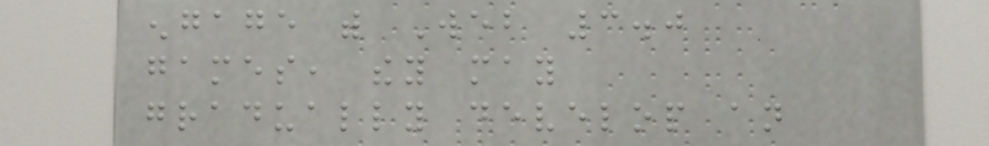engage with Web 3.0
games, they may
gradually develop an
